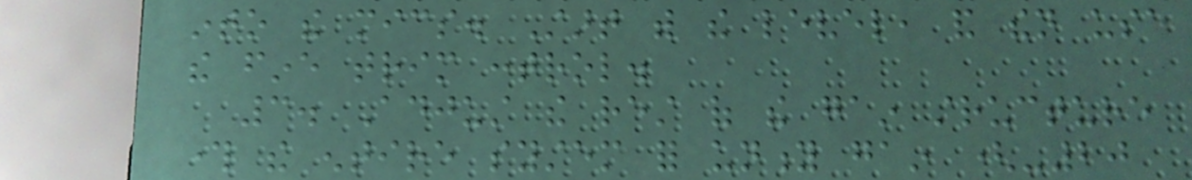into the mics. Start with the level, and then use
the fine trim control.
3. Adjust the rest of the gain structure
through the entire system for unity gain (-20
